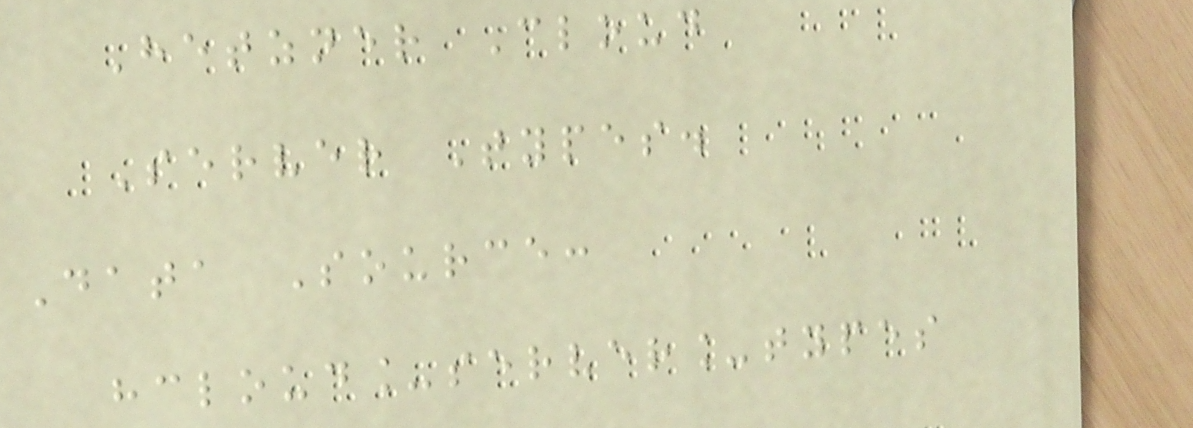Hetzner Cloud
Server Types.
Data Source:
hcloud_server_types
